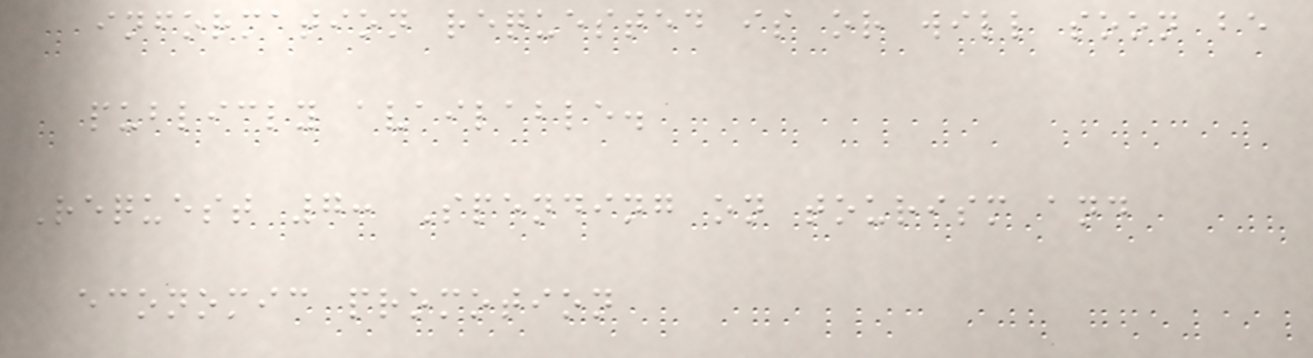information requested is or will soon be
publicly available.
Request 7: Spending on tourism and
economic promotion
